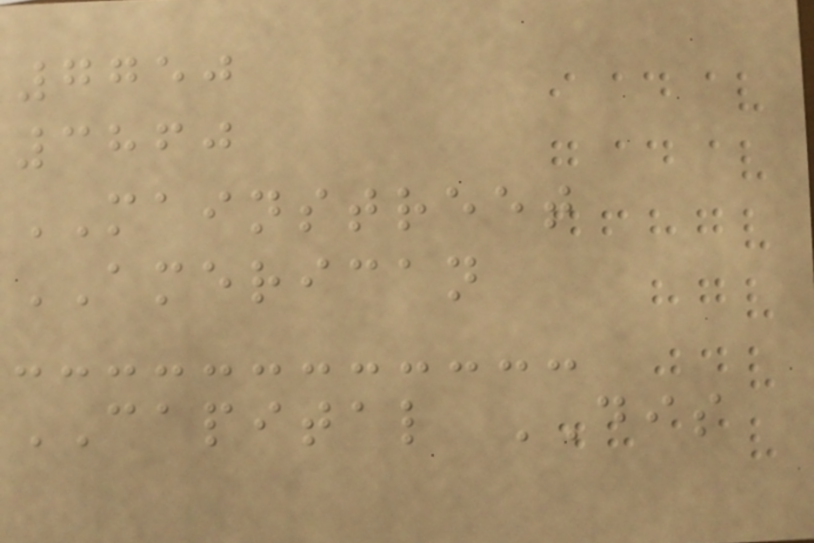7750
3860
MAINSTREET
AMERICAN
CAPITAL DIS
